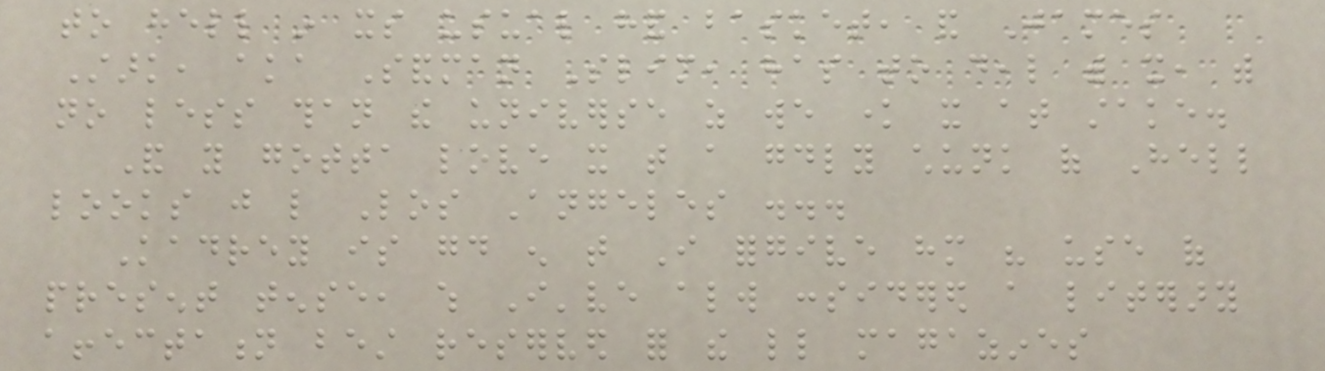to hell in its usual hand basket, and James
Stark, aka Sandman Slim, has to deal with it, with
no less than the universe as we know it at stake.
And you gotta love it that a goodly chunk of Hell
looks just like Los Angeles ...
Kadrey is good enough that I forgive him his use of
present tense, which I've always considered a literary
affectation best reserved for the little magazines
